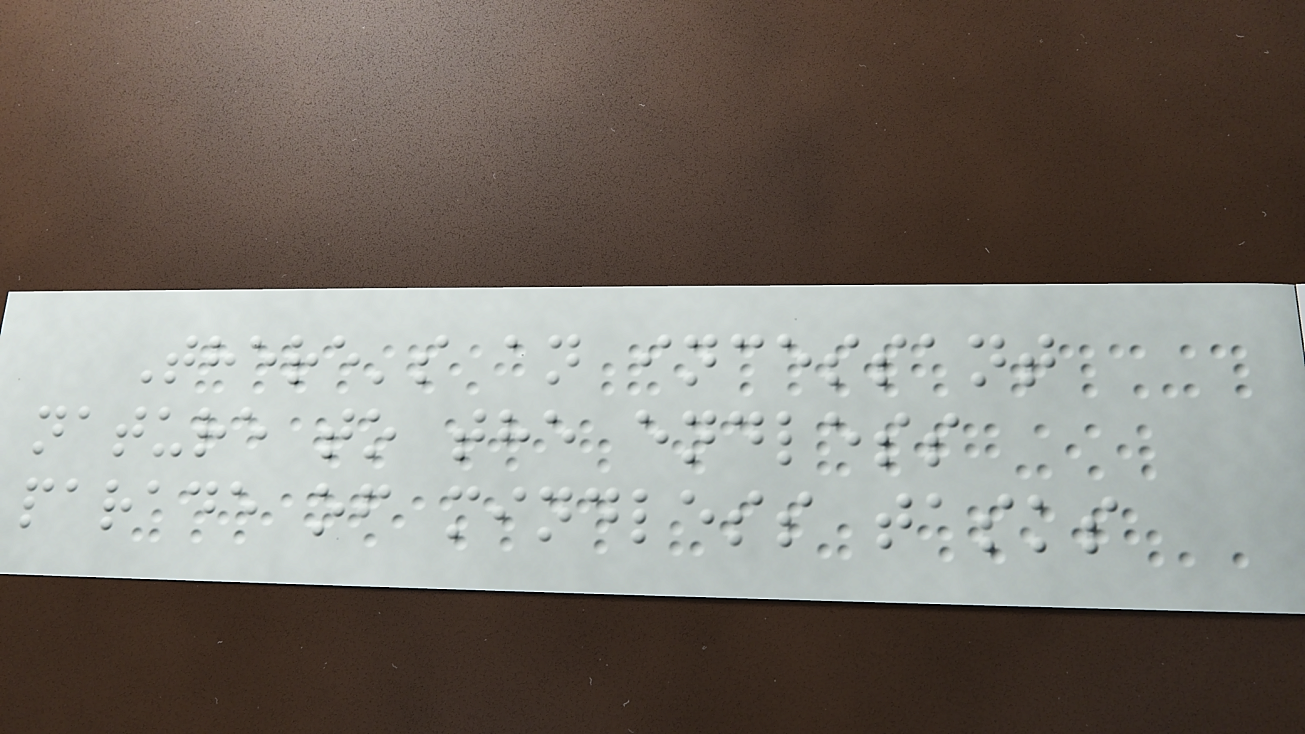There's an incessant
nature to the endless
parade of mindless tasks
